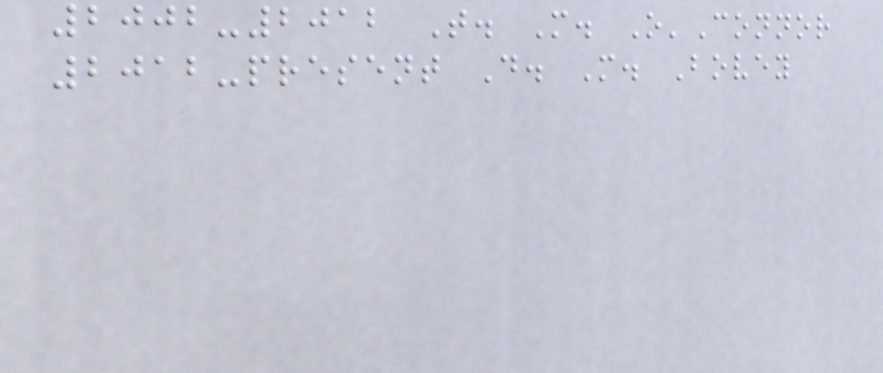2002-2012 T. M. O'Connor
2012-present D. M. Bovey
